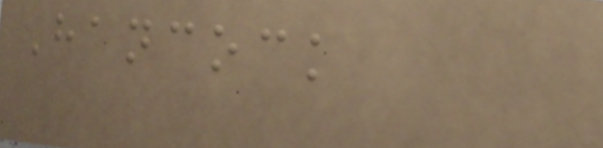Hancock
